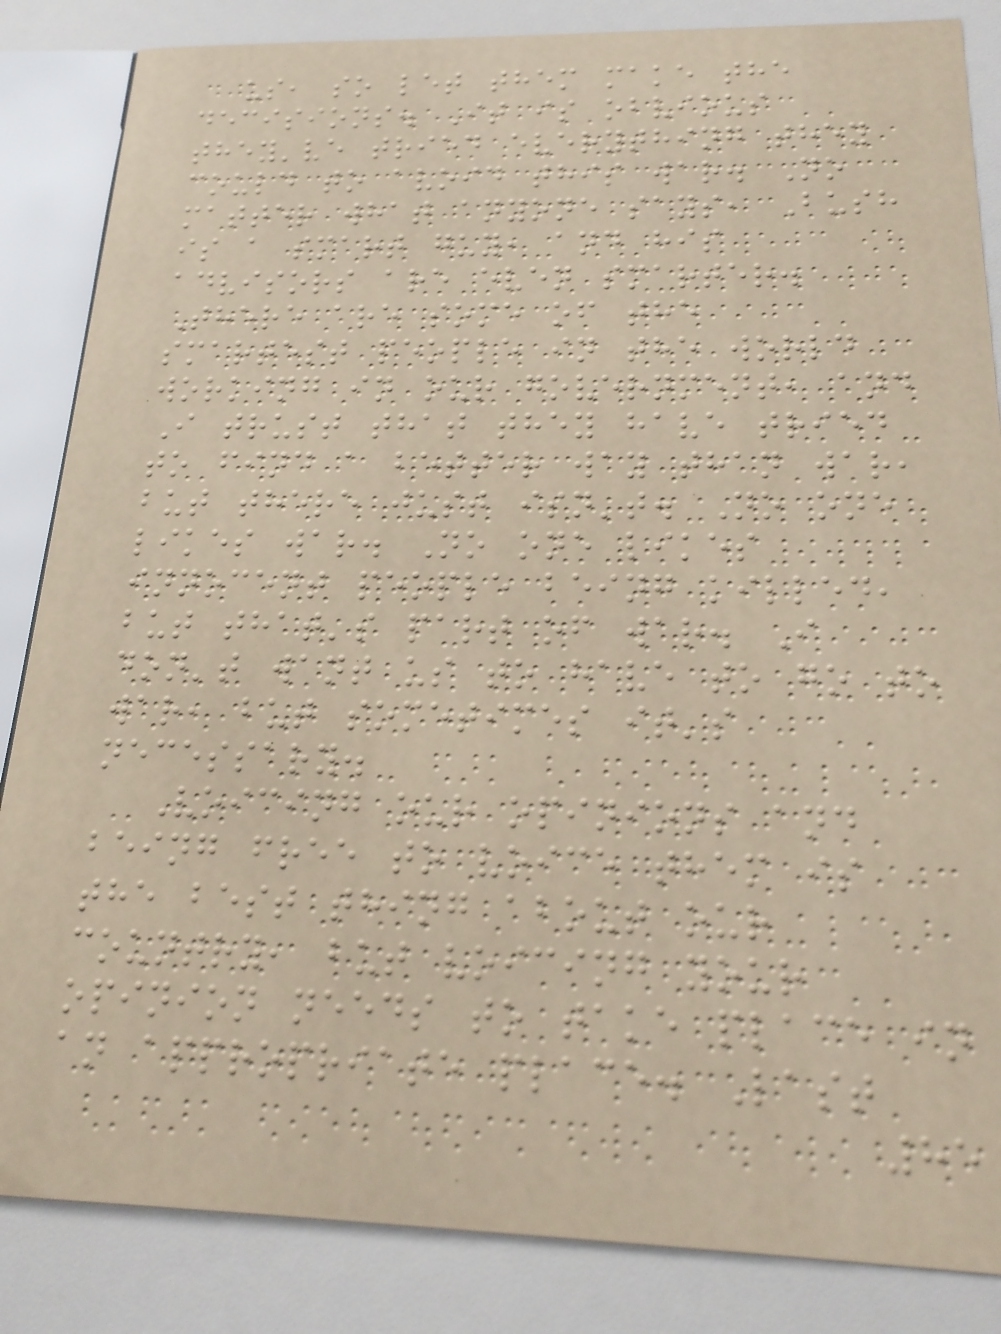us, so let them make the
decisions. It is obvious
they've tried everything they
could to avoid this war. No
matter what anyone says, Bush
is a smart guy, and his
advisors are even smarter.
There are some of the
smartest people in the world
working in our government, and
I trust that they have tried
to find a better way than war,
but there just isn't. No one
likes war. No one likes
innocent people being killed,
but that's part of war. I
don't want us to have to go to
war, but sometimes it's
necessary.
Voicing our opinions and
being free to voice them is
the best thing about our
country, but voicing your
opinion needs to take place in
an appropriate place. Last
85
